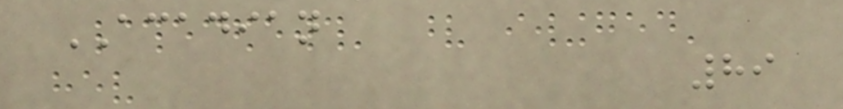ACADIAN
89
